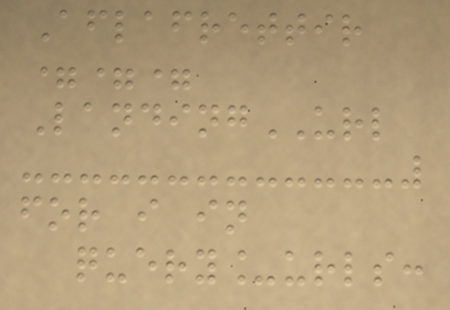Aflafrettir
===
LandingURL
for i in
query_urls:
